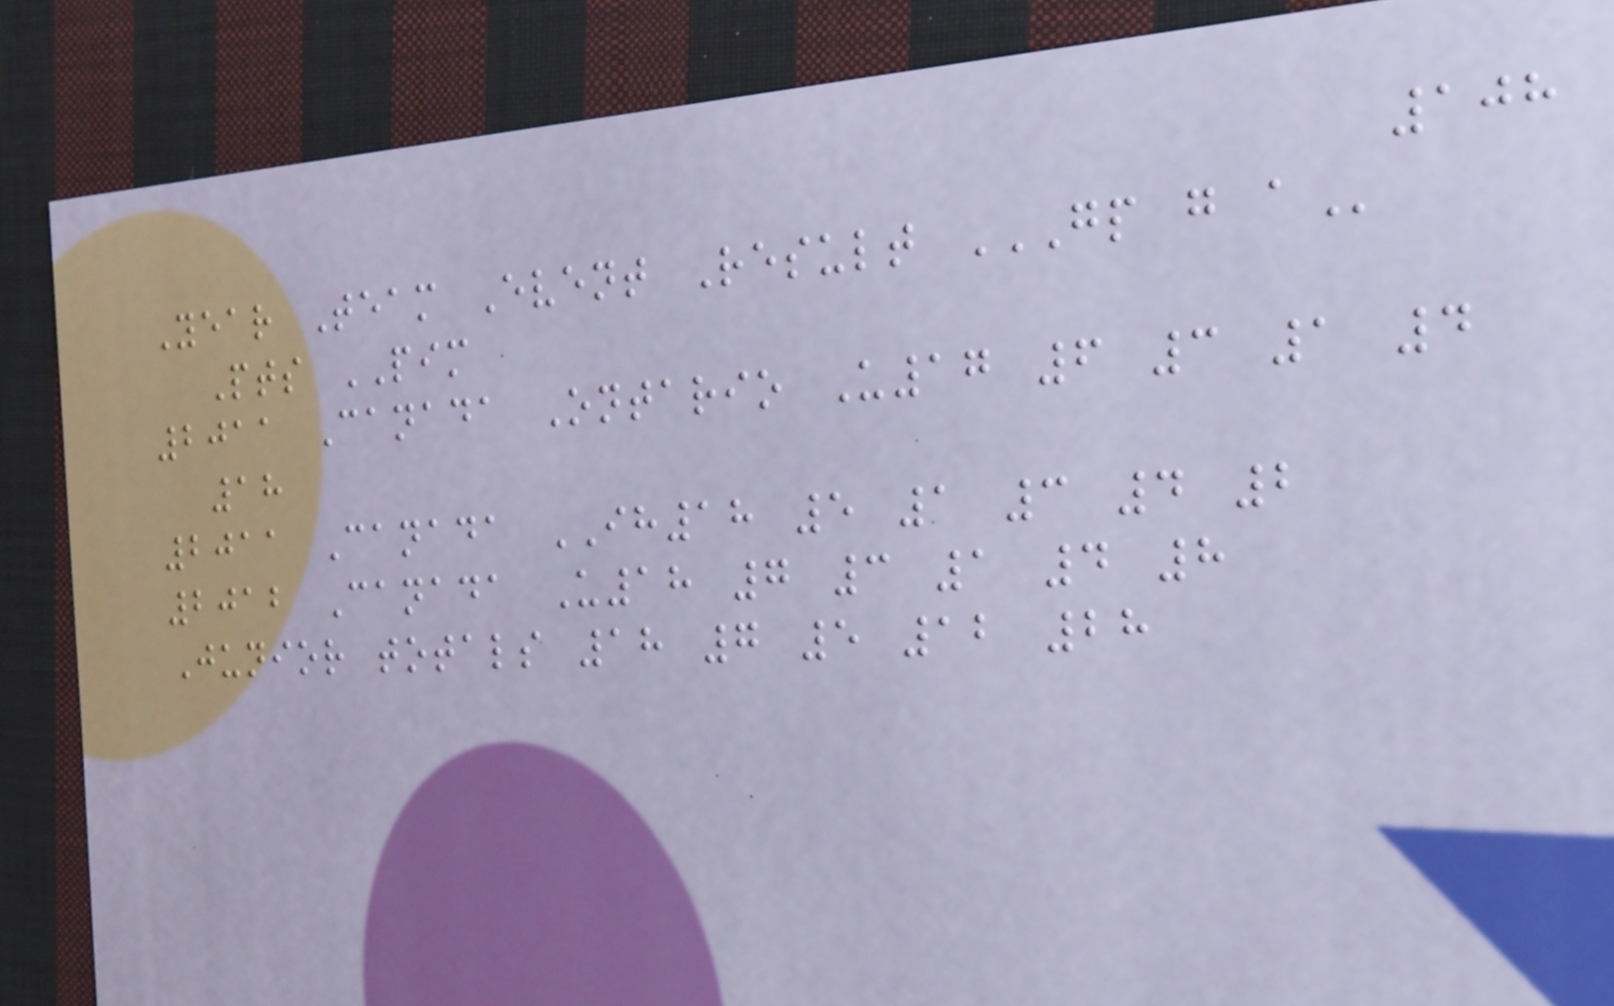108
Year Team Event Result GP G A
Pts PIM
2011 Canada Ontario U17 6 3 1 4
18
2011 Canada IH18 5 1 3 4 2
2012 Canada U18 7 3 1 4 8
Junior totals 18 7 5 12 28
